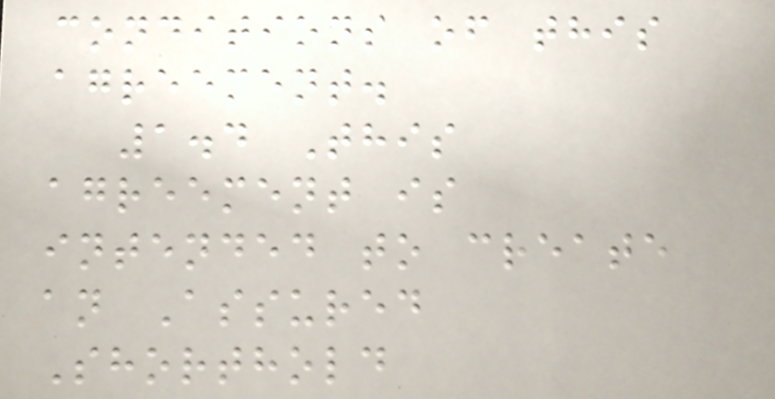conditions of this
agreement.
1.4 This
agreement is
intended to create
an Assured
Shorthold
